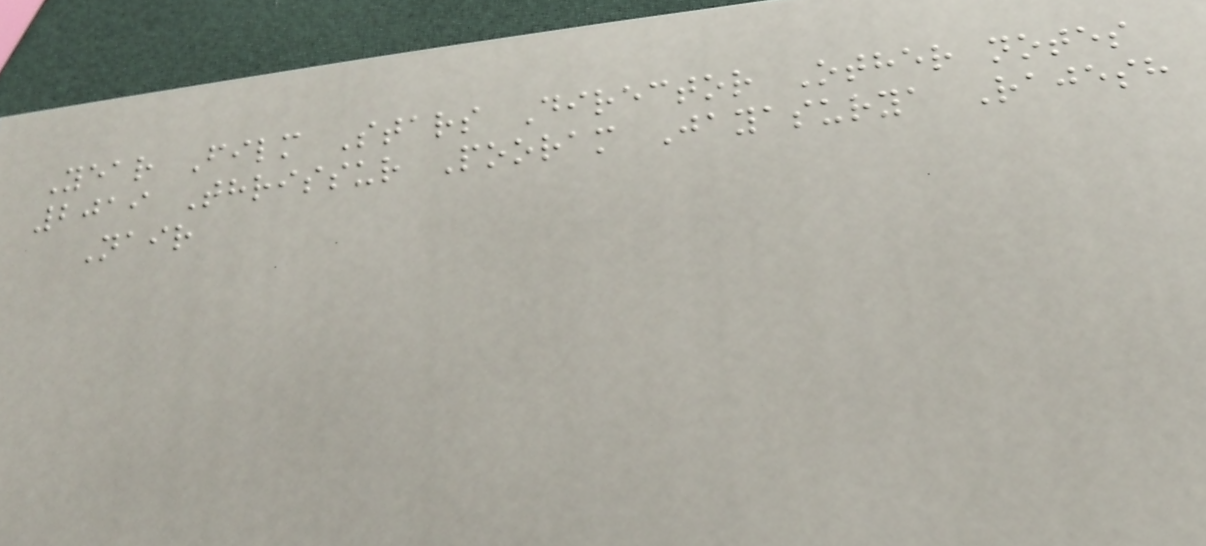Year Film Stars Director Other notes
2019 Thrissur Pooram Jayasurya Rajesh
Nair
